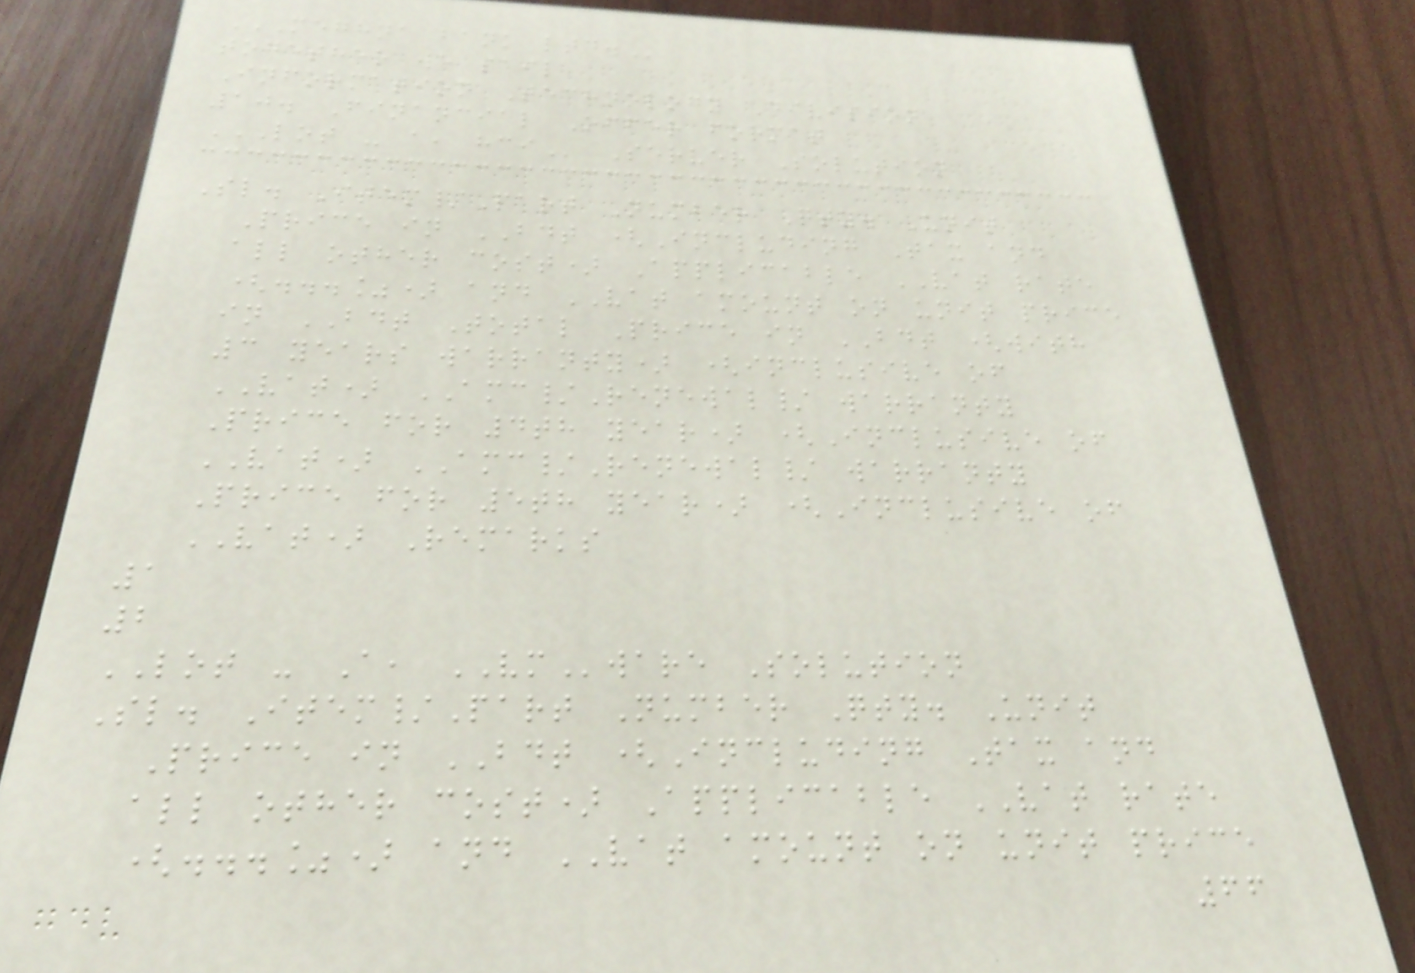MEGHNA BANK LTD.
together we sail
Information Technology Division
10. Financial Offer format
LOT - A, HCI Server Solution
Sl. Item/Part Number Qty. Unit
Price in BDT (Including Tax and
all other cost) Applicable VAT rate
(...%) and VAT amount on unit price
in BDT Total Price in BDT (with
3 years warranty) (inclusive of
VAT) AMC/Renewal/ warranty
Price for 4th year) (Inclusive of
VAT) AMC/Renewal/ warranty
Price for 5th year) (Inclusive of
VAT) Remarks
1
2
LOT - A, VMware Solution
Sl. Item/Part Number Qty. Unit
Price in BDT (Including Tax and
all other cost) Applicable VAT rate
(...%) and VAT amount on unit price
66
